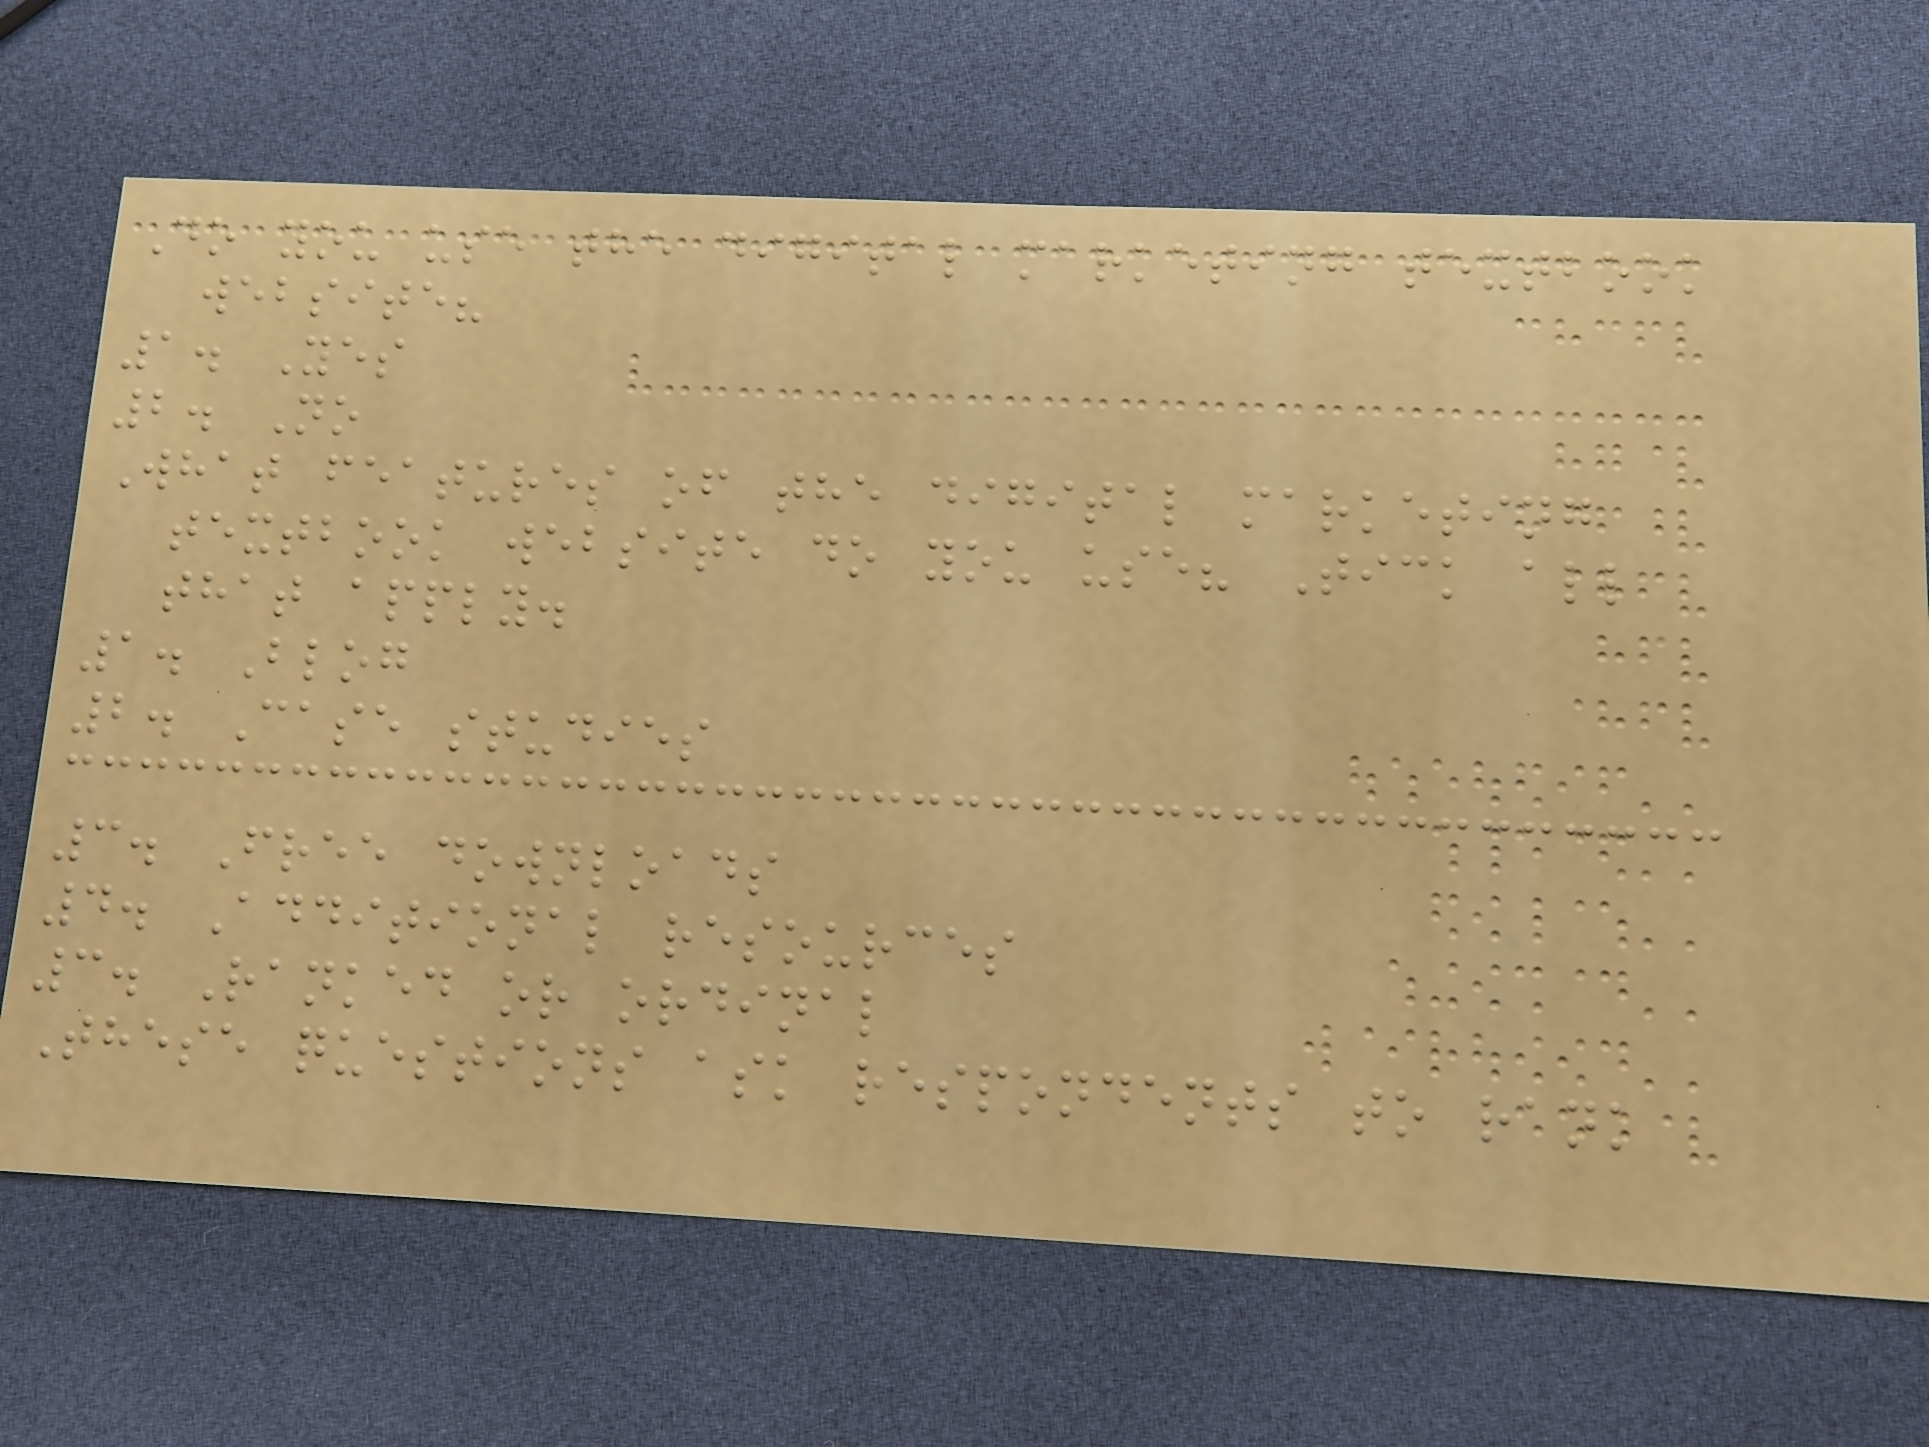Do you use the digital marketing textbook
website?
1. Yes
2. No
What features of the digital marketing
textbook website do you use? Tick all
that apply.
1. Blog
2. Case studies
3. Free downloads
4. Additional resources
3. Ranked or ordinal
These questions ask respondents to rank
